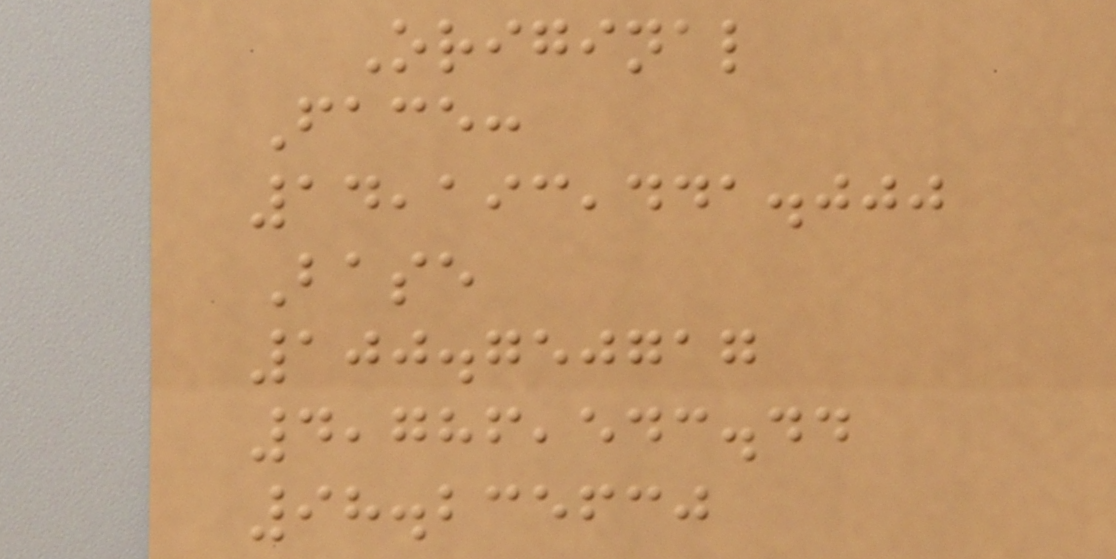Original
Face:
14,193,441.000
Base
100.750717
4,786,543.44
98.235630
